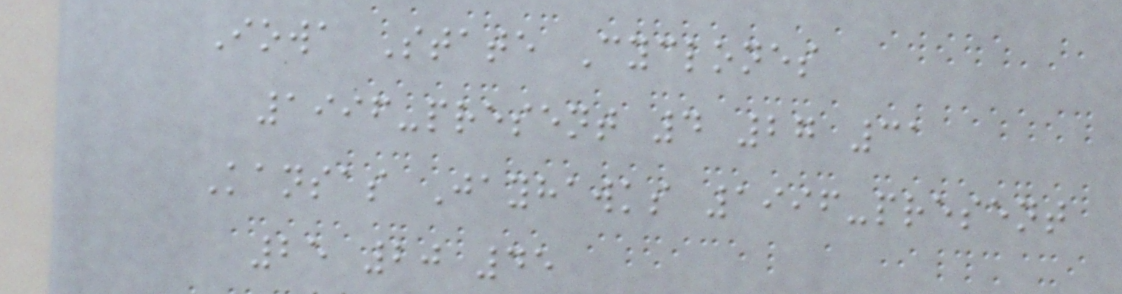Iowa State Cyclones
1996-present 4 27 31
Kansas Jayhawks 1996-present
25 20 45
